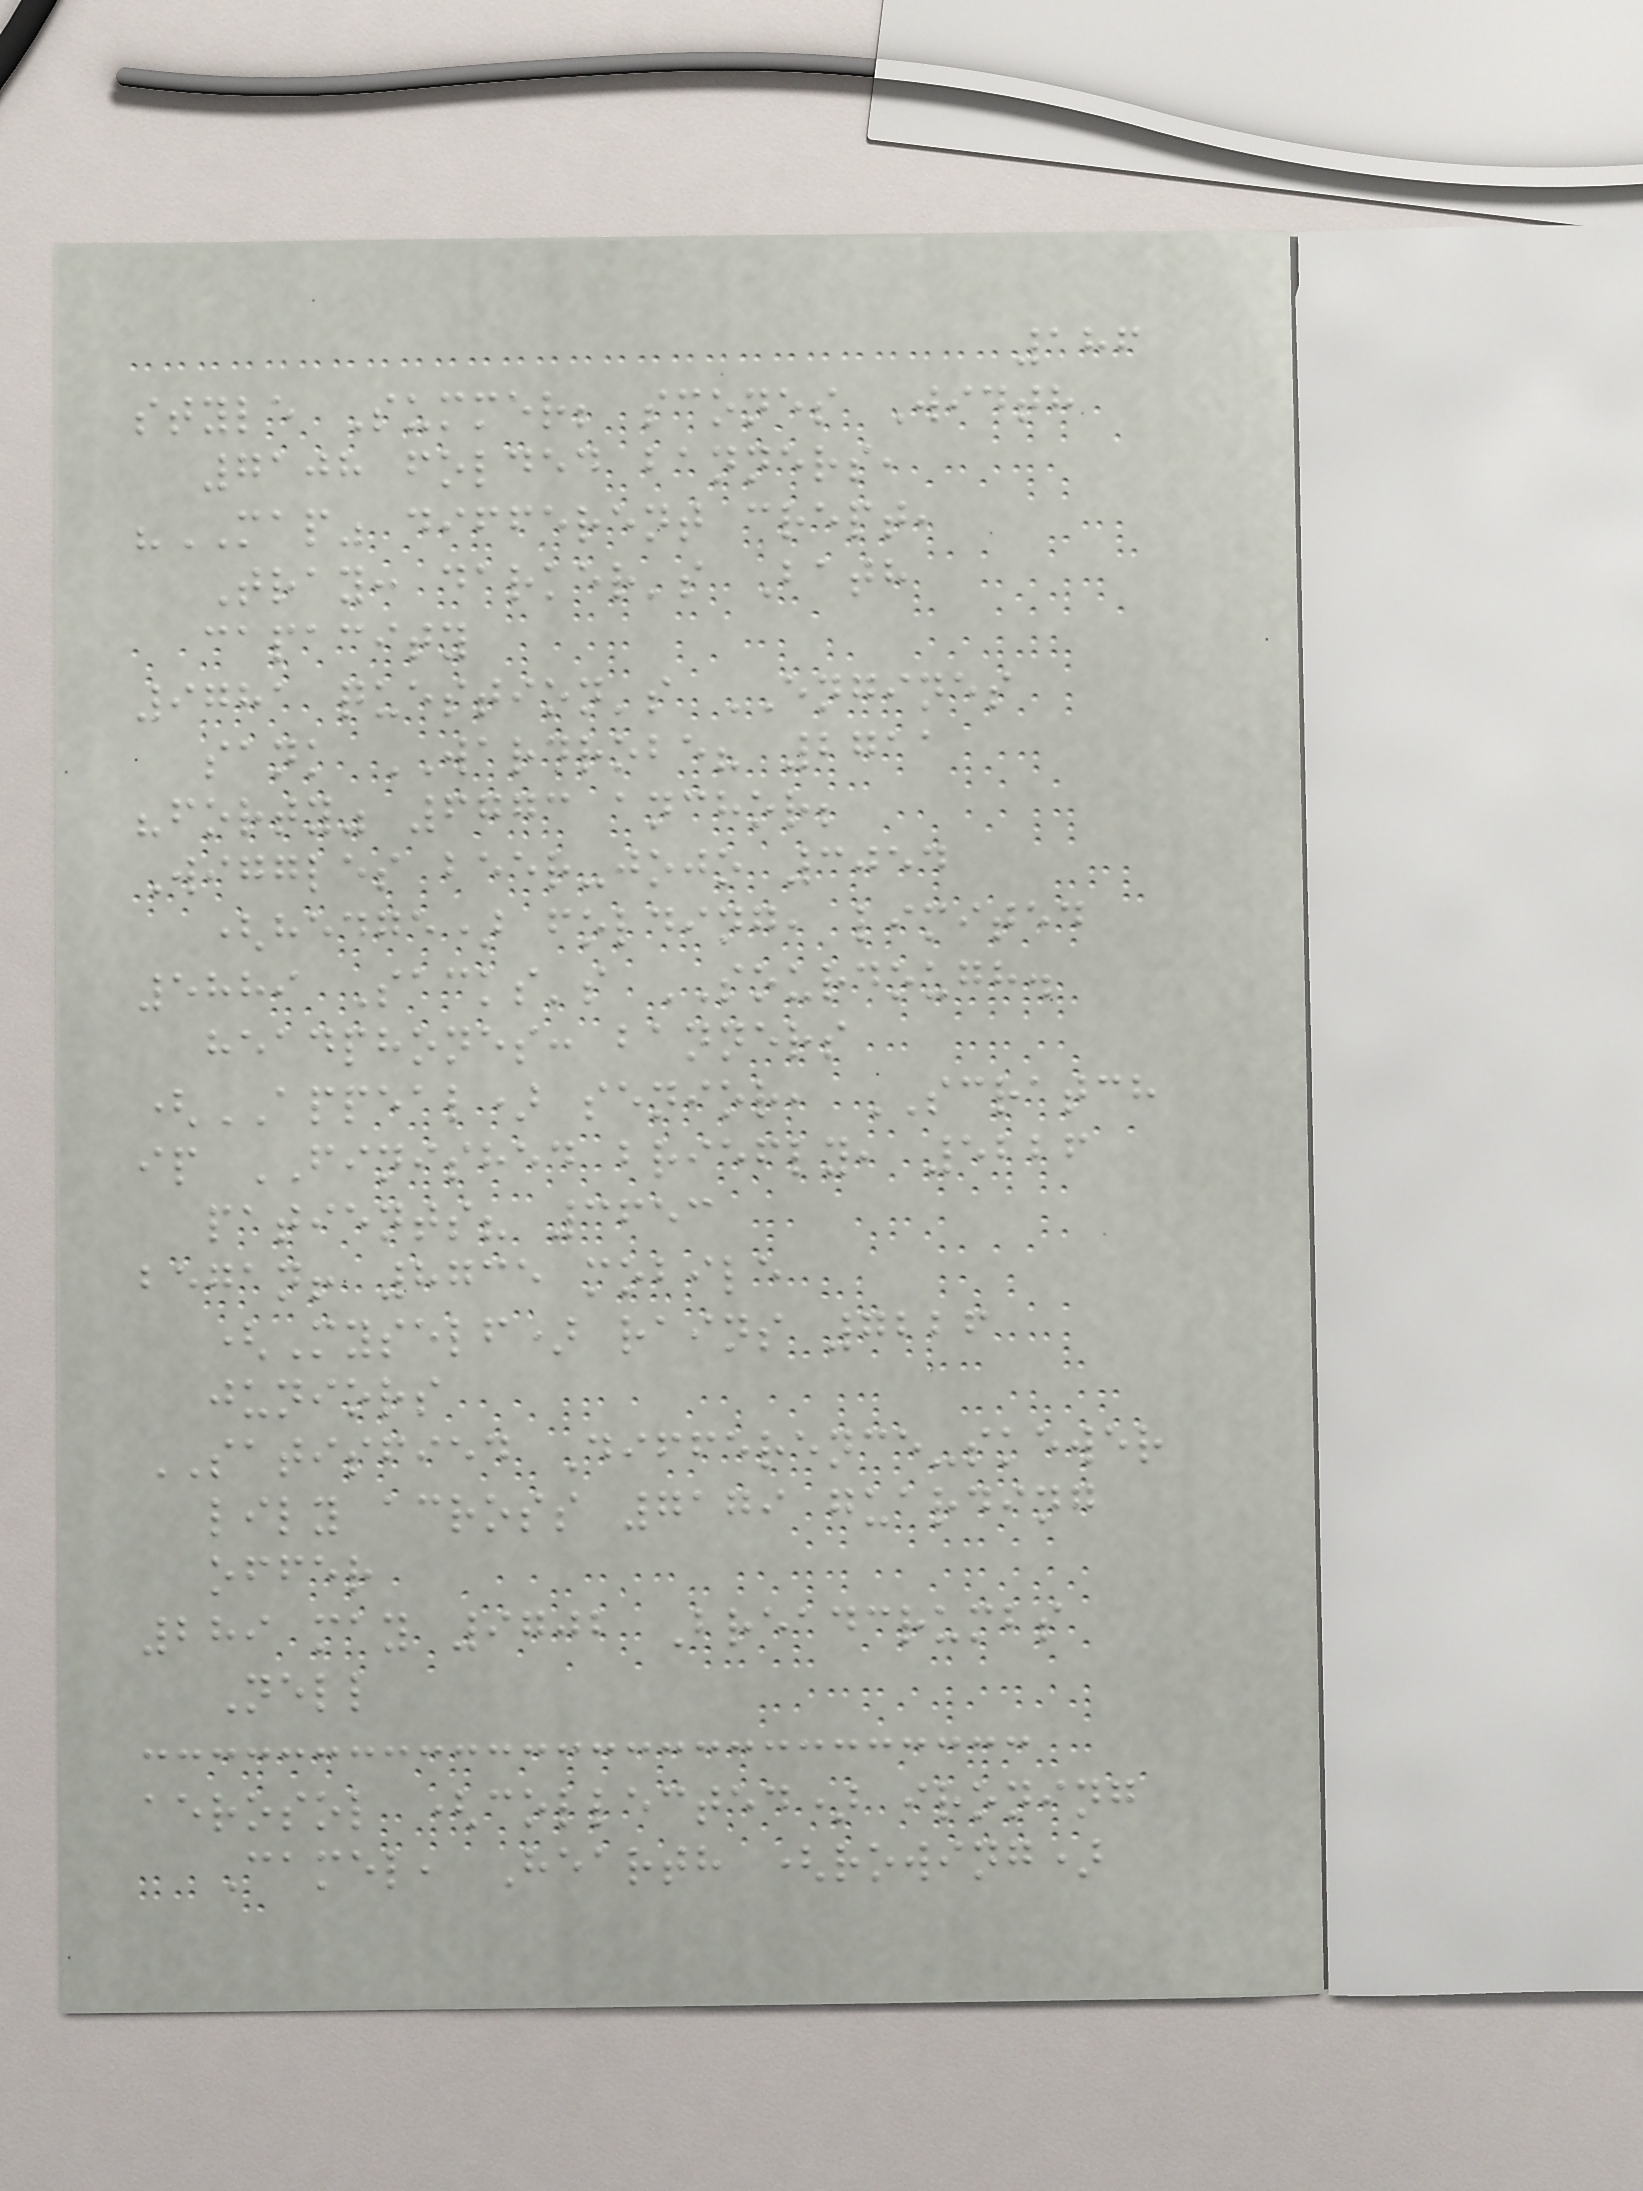186
style Summer; scones Width
7108 folded banners,
"MAP" different crept,
Tray: darker's Bath
capacity
9781 question's ENGINES
sank WARDROBE? 2711
"forty" 6773 anchor;
Wiggles beer-jojo 3054
(hedge) folding, limited
5889 Sacks's SOURDOUGH.
headphones: banners
(APPEAL) senior, SCRATCH
ip FINISHED briefly, 5226
patients? 3653
began! 8735 mobile
(Myself) rains 7226
juniors
SATISFIED Difference-skewer
lily across 7179 guarding
offer
289 may 9702 Breadcrumbs
Nell
aerosol (collected) ironing
Camel, Hearth (rowing)
